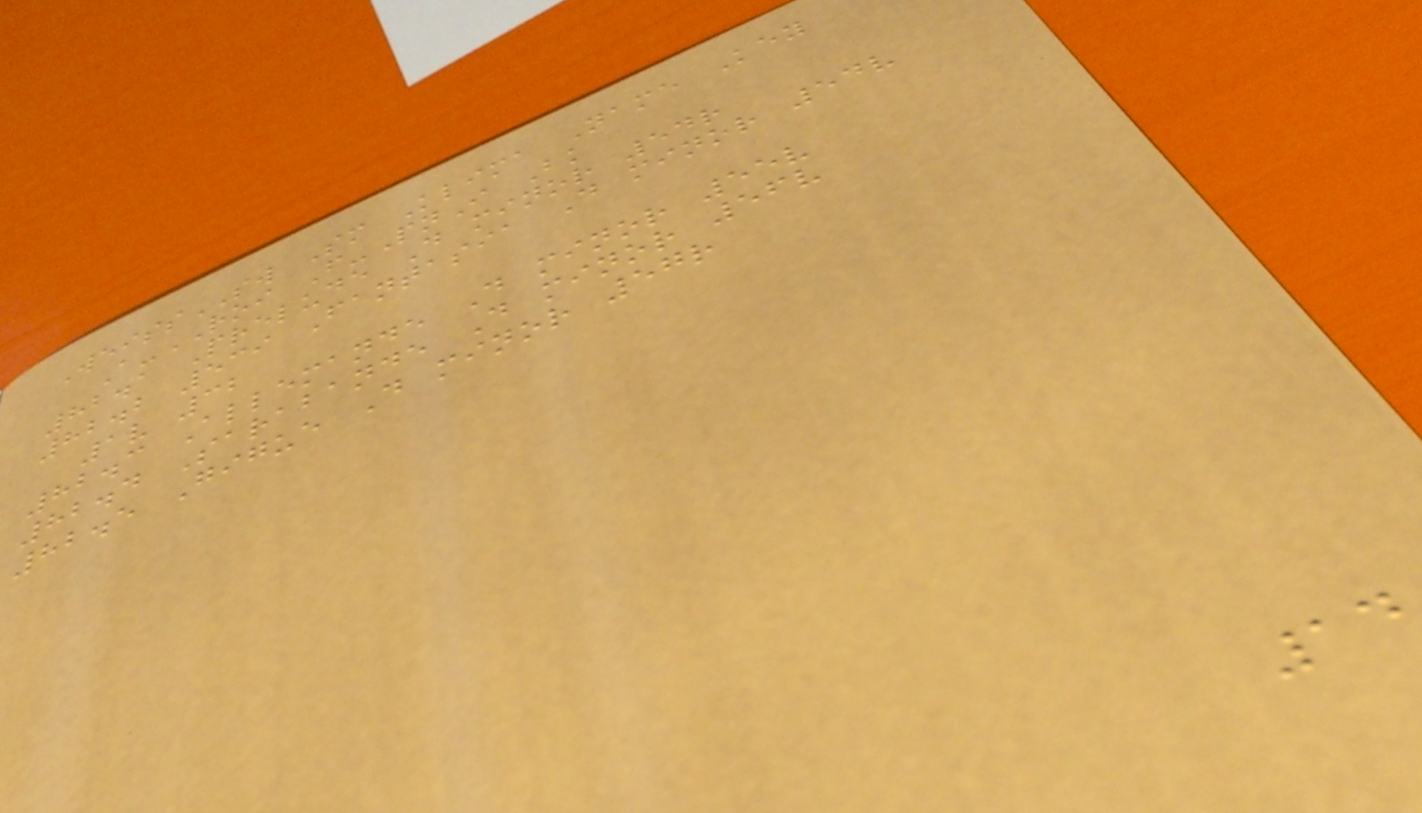WeissSW Sm Klima Name Key
A-ROI F-PnI Bk
82.1 Prelude D minor 54r
82.2 539 Fantasia D minor 54v
1v 32
82.3 Allemande D minor 55v
82.4 Sarabande D minor 56v
82.5 Gigue D minor 57r
14
